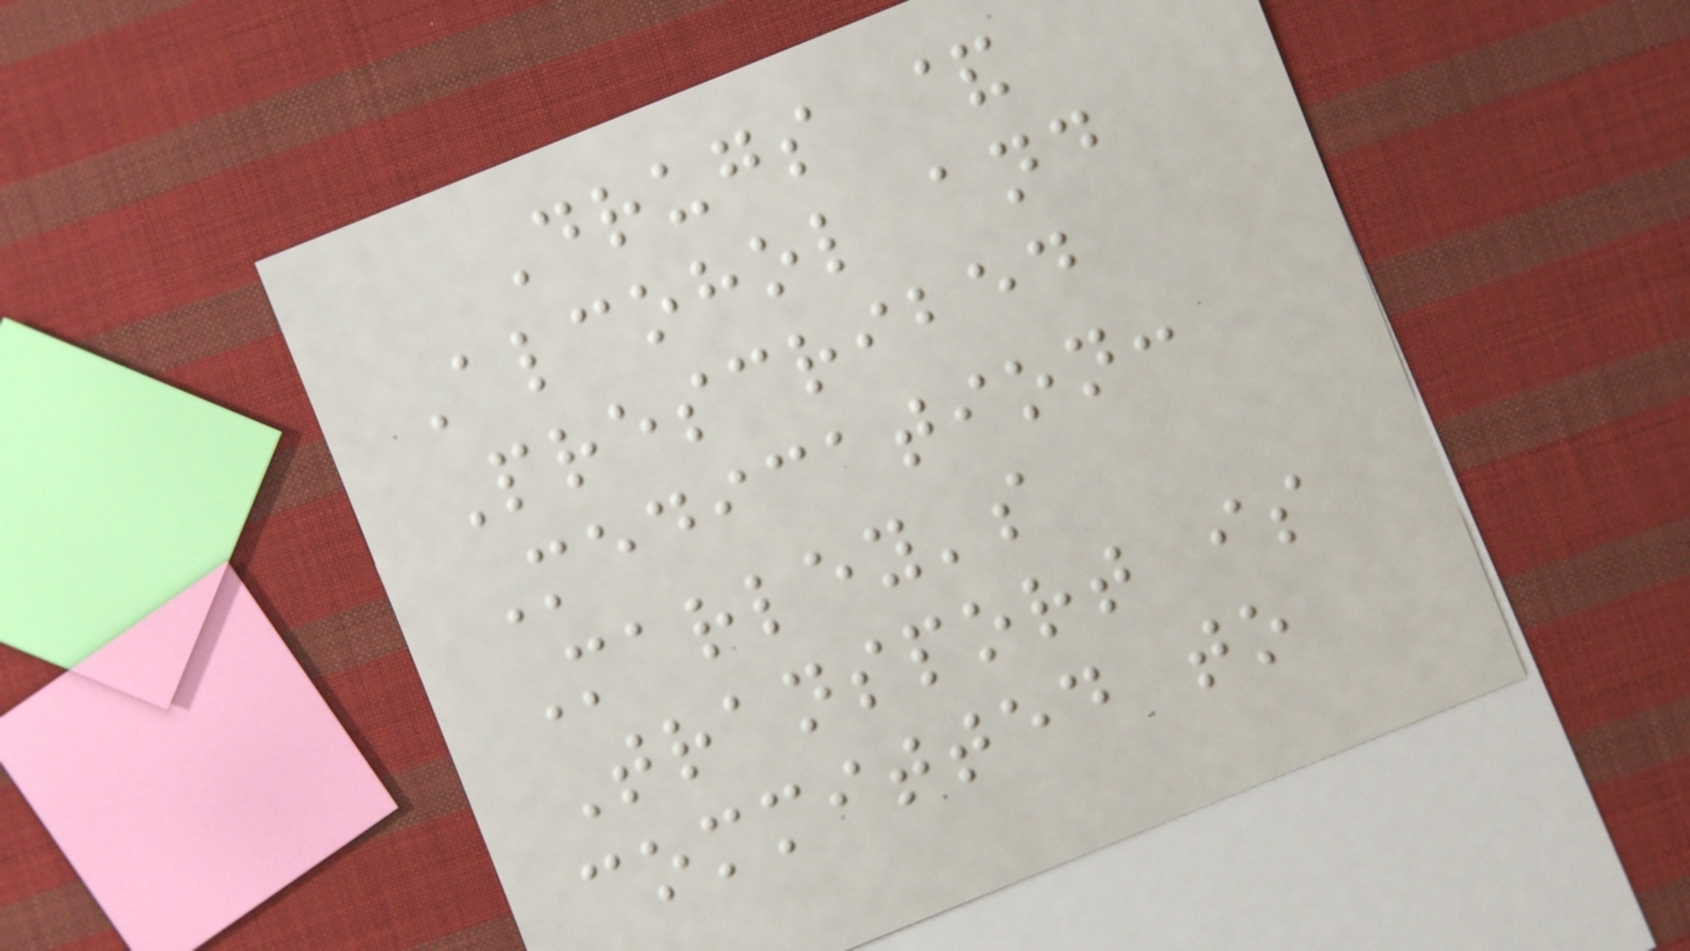Drugs &
Alcohol and
Prescribed
Medication:
Marley's
Transport is
committed to
